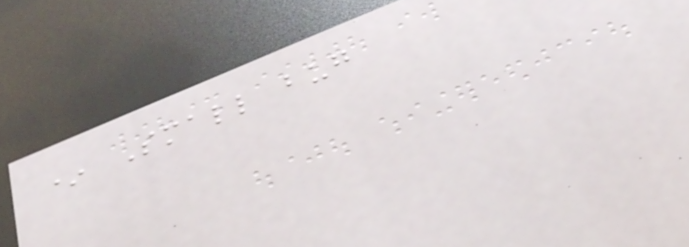* Small bug
